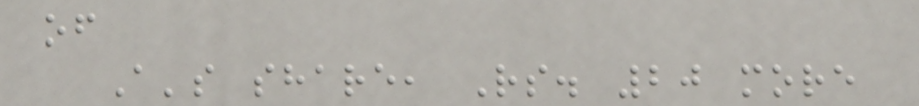of
A's share, Rs. 20 more
